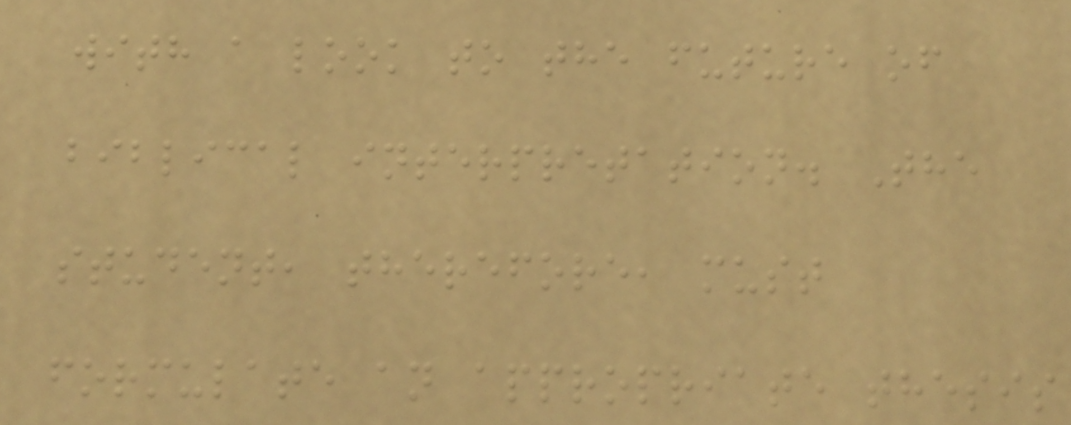with a look to the future of
biblical interpretation. The
student, therefore, must
formulate an appropriate thesis
